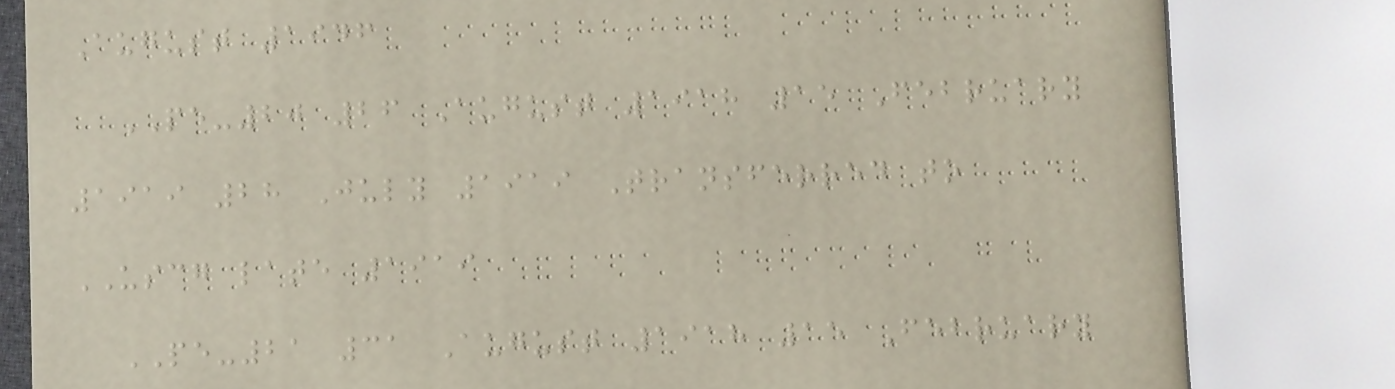August 1946
PE-20 26 August 1918 15 February
1919 28 July 1919 Transferred to
USCG late 1919
PE-21 31 August 1918 15 February
